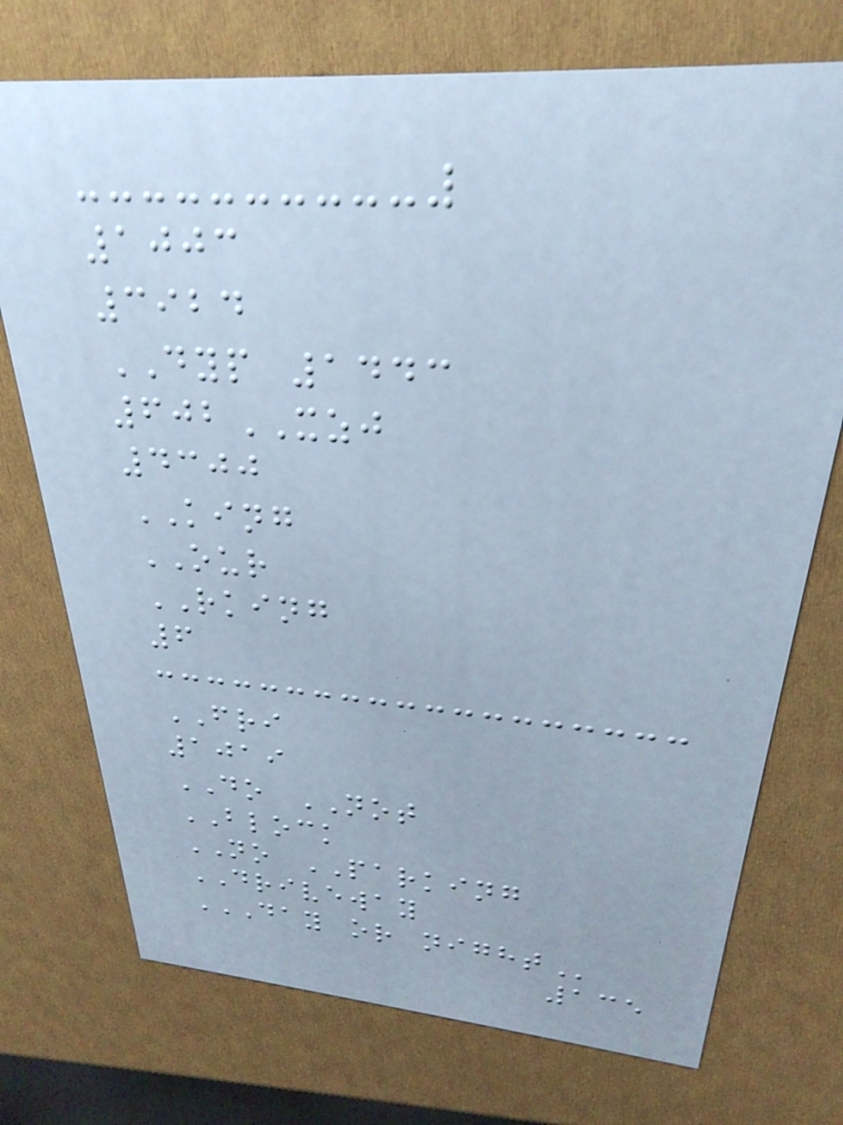1003
3924
DYP 1443
602XZJ
4300
KING
OUR
RKING
6
FRI
1019
DO NOT
BLOCK
NO PARKING
DRIVEWAY
DAY OR NIGHT
135
